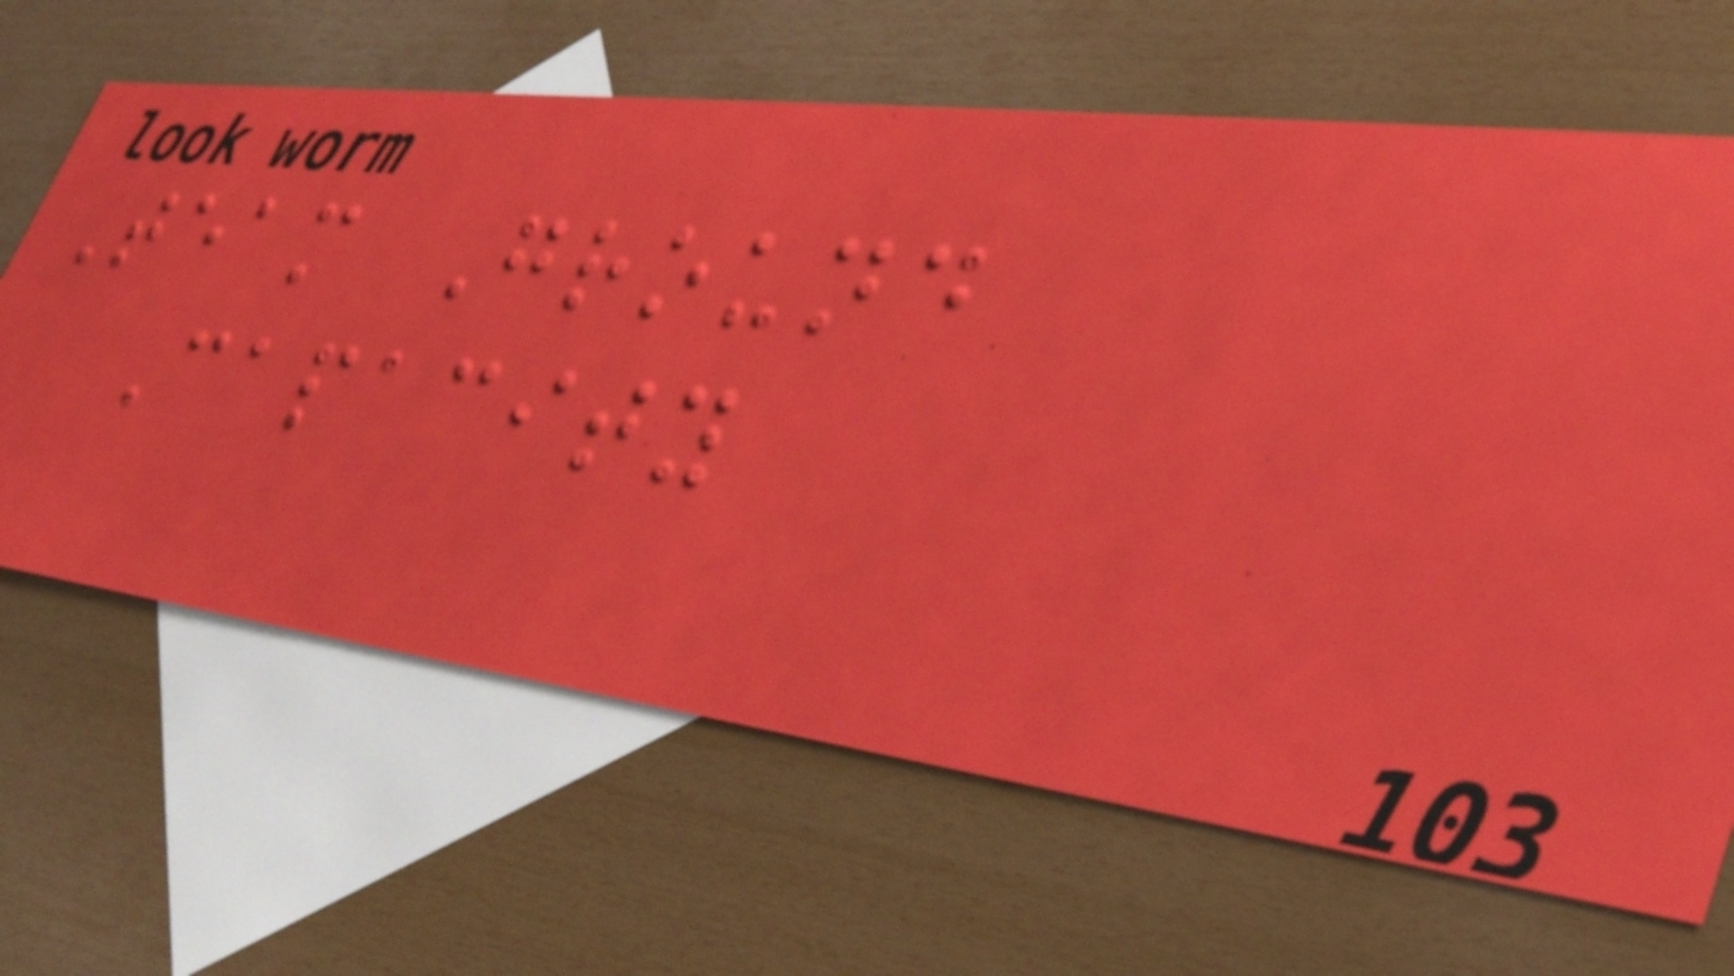Team Ground
Capacity
